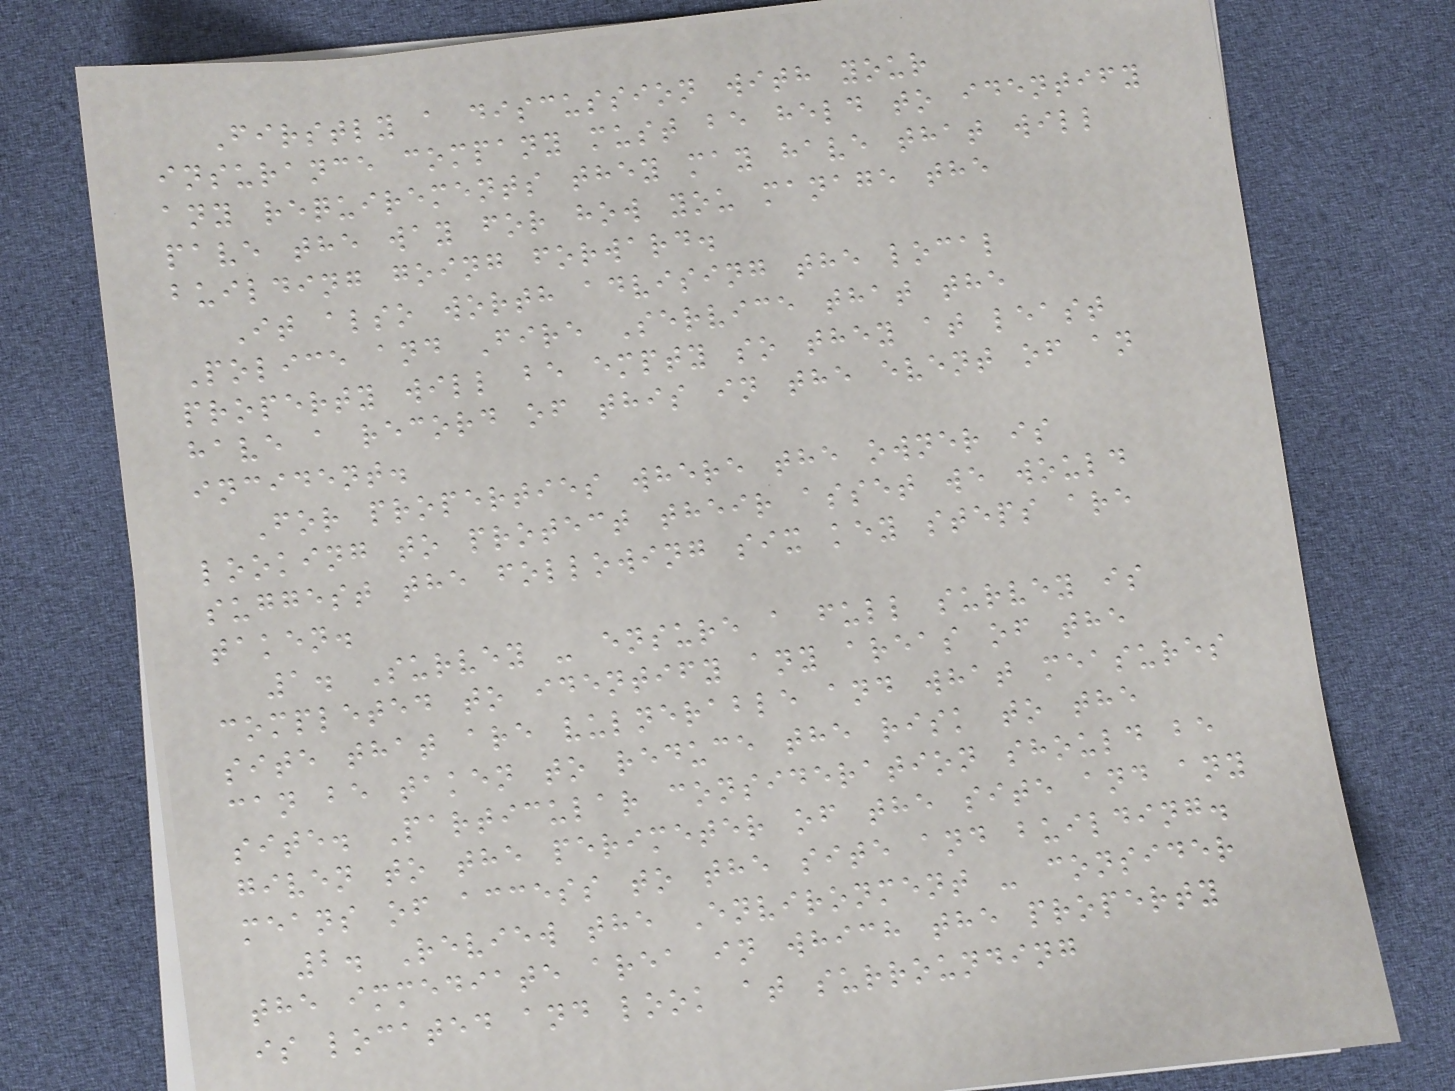Firstly a discussion with your
insurance company must be held to identify
any requirements they may have that will
pave the way for how you manage the
building going forward.
It also worth advising the local
Police and Fire Service that the
property will be empty so they at least
have a record of this in the event of an
incident.
For properties where the owner is
looking to protect their asset we would
suggest the following six key steps are
taken.
1. Survey - ensure a full survey is
completed to identify any areas of the
site that are vulnerable and what measures
can be taken to reduce the risk to the
site. Particular consideration should be
given to the perimeter of the site and any
means of access to the site and building.
2. Review the Environment - consider
the immediate area in which the property
is located and look at surrounding
